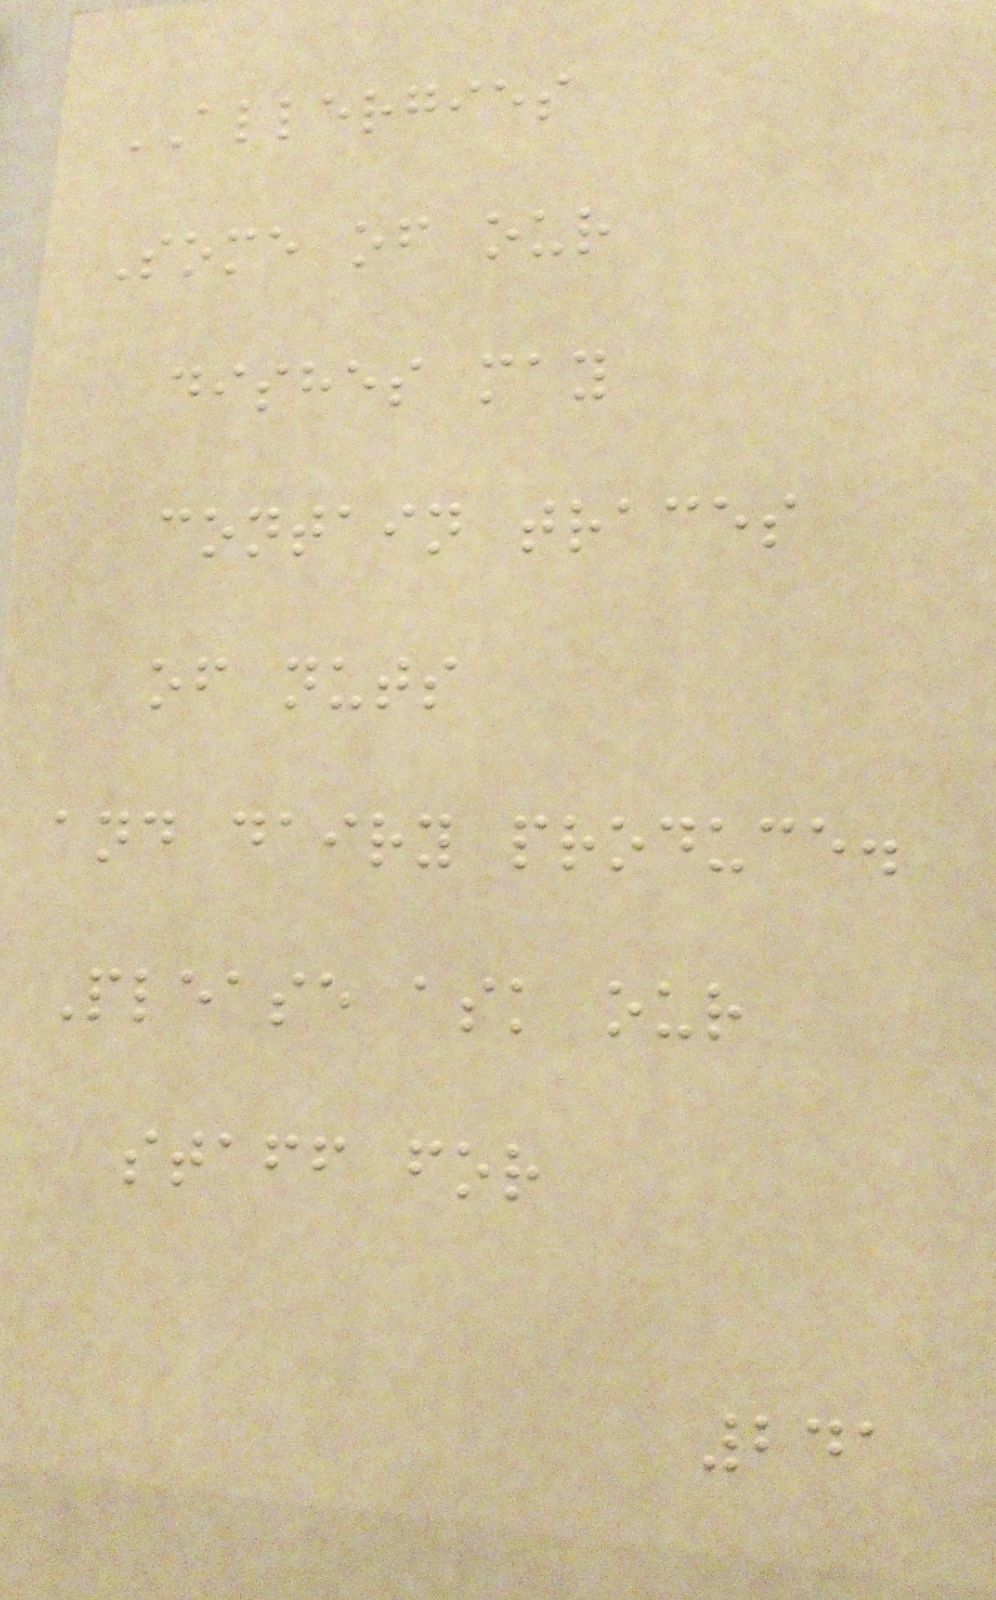ALLERGIES
Some of our
dishes may
contain traces
of nuts
and dairy produce.
Please ask our
staff for
241
